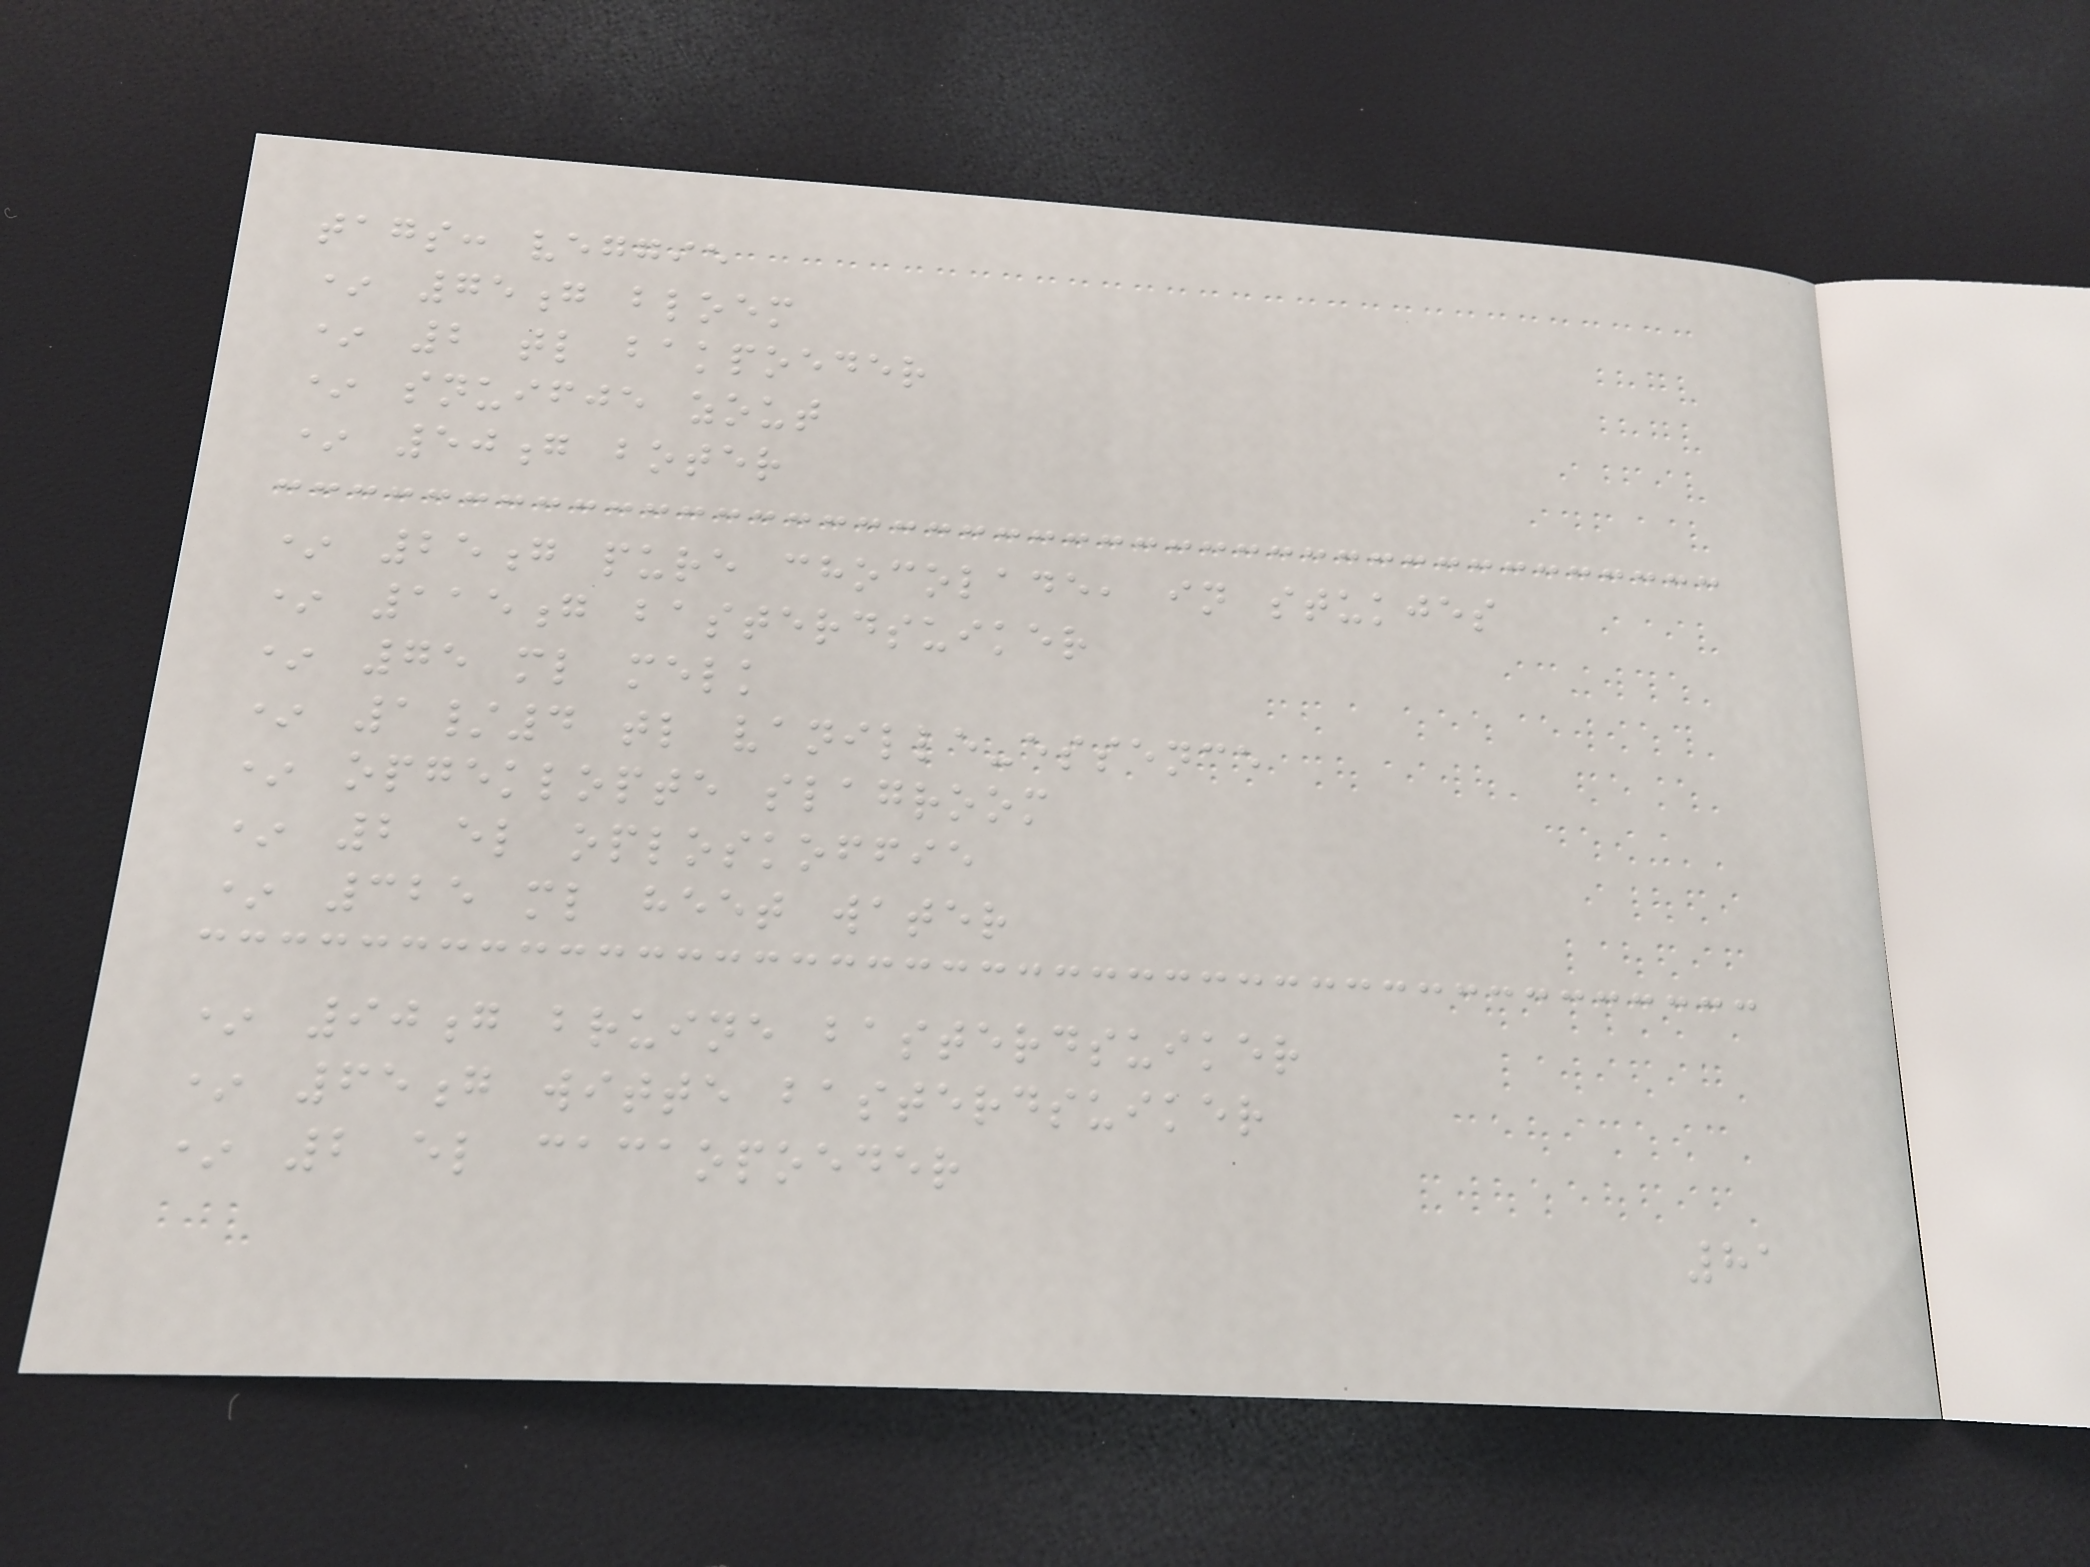tags: veggie
* 75g bloem
* 2 tl bakpoeder
* snuifje zout
* 50g boter
* 25g pure chocolade, in stukjes
* 115g basterdsuiker
* 75 ml melk
* 1/4 tl vanille-essence
* opgeklopte slagroom
* 2 el oploskoffie
* 325 ml heet water
* 90g bruine basterdsuiker
* 65g witte basterdsuiker
* 2 el cacaopoeder
81
